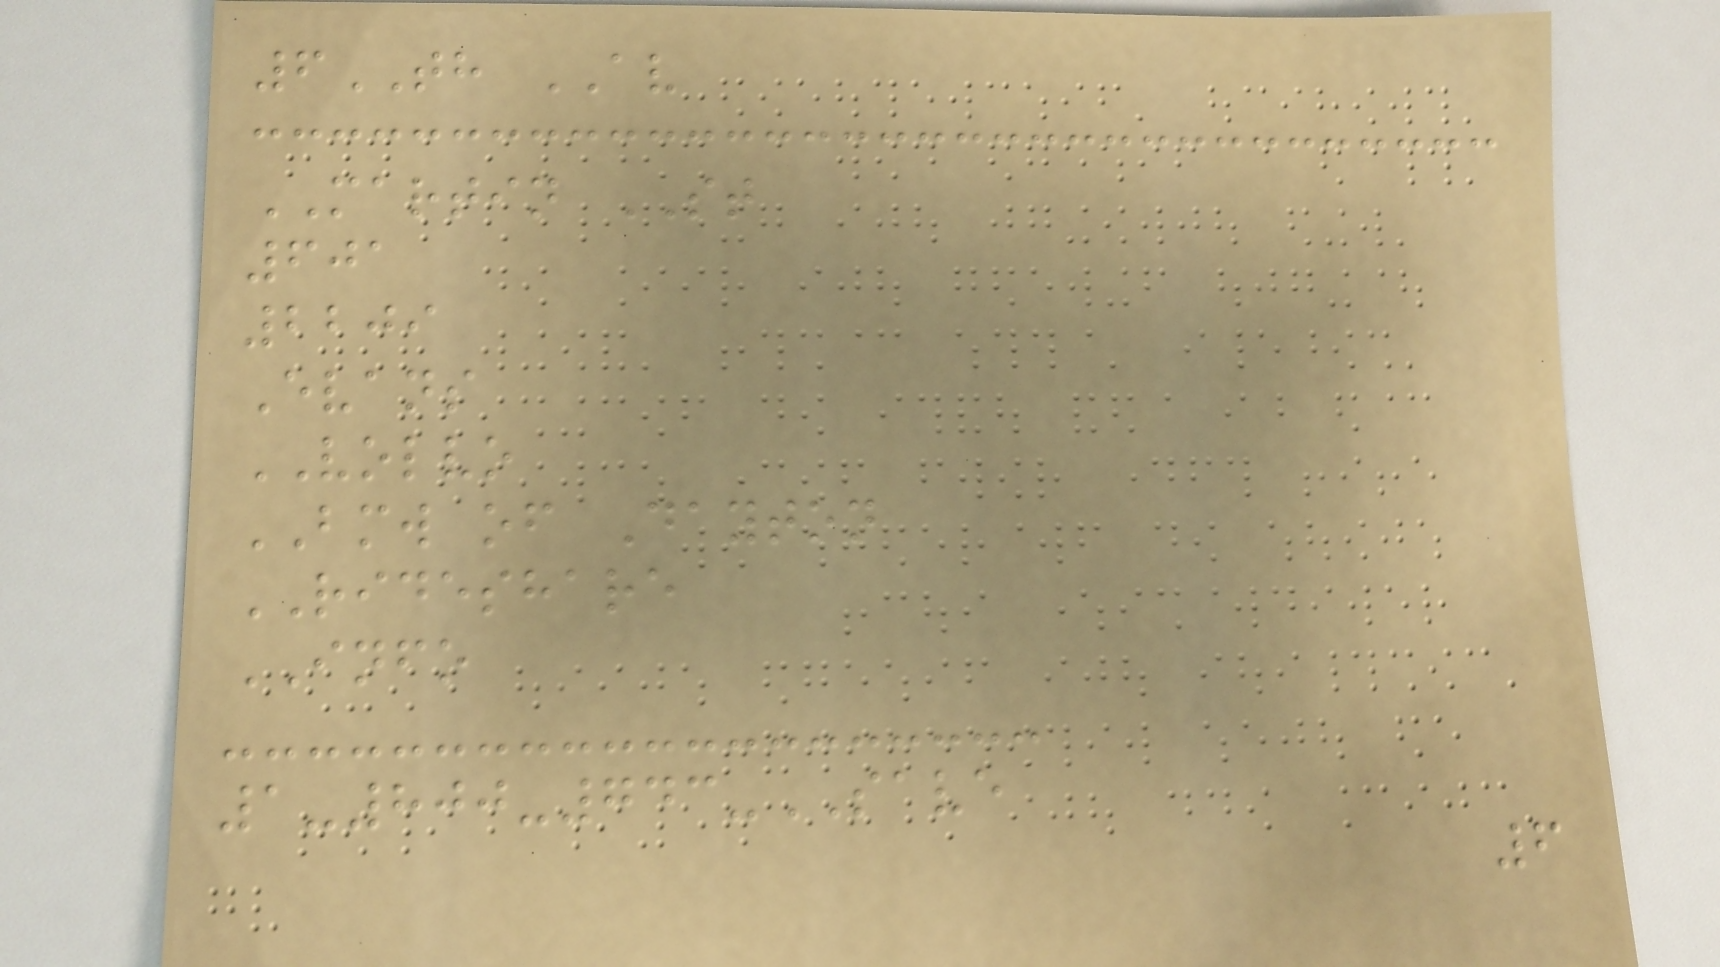6TH AV
MARTIN ST
601
2209
Evans
VOLVO
BMW of Dayton
RIDESHARE
INFO
1-800-743-SAVE
6
